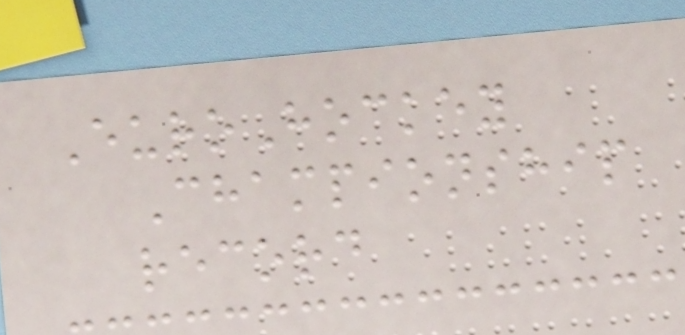EuroHockey
Championship
record
